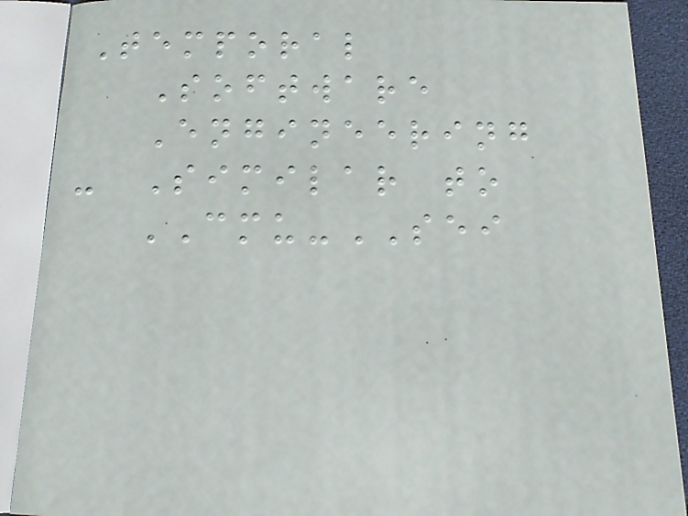Temporal
Software
Engineering
- Similar to
CMU-SEI
